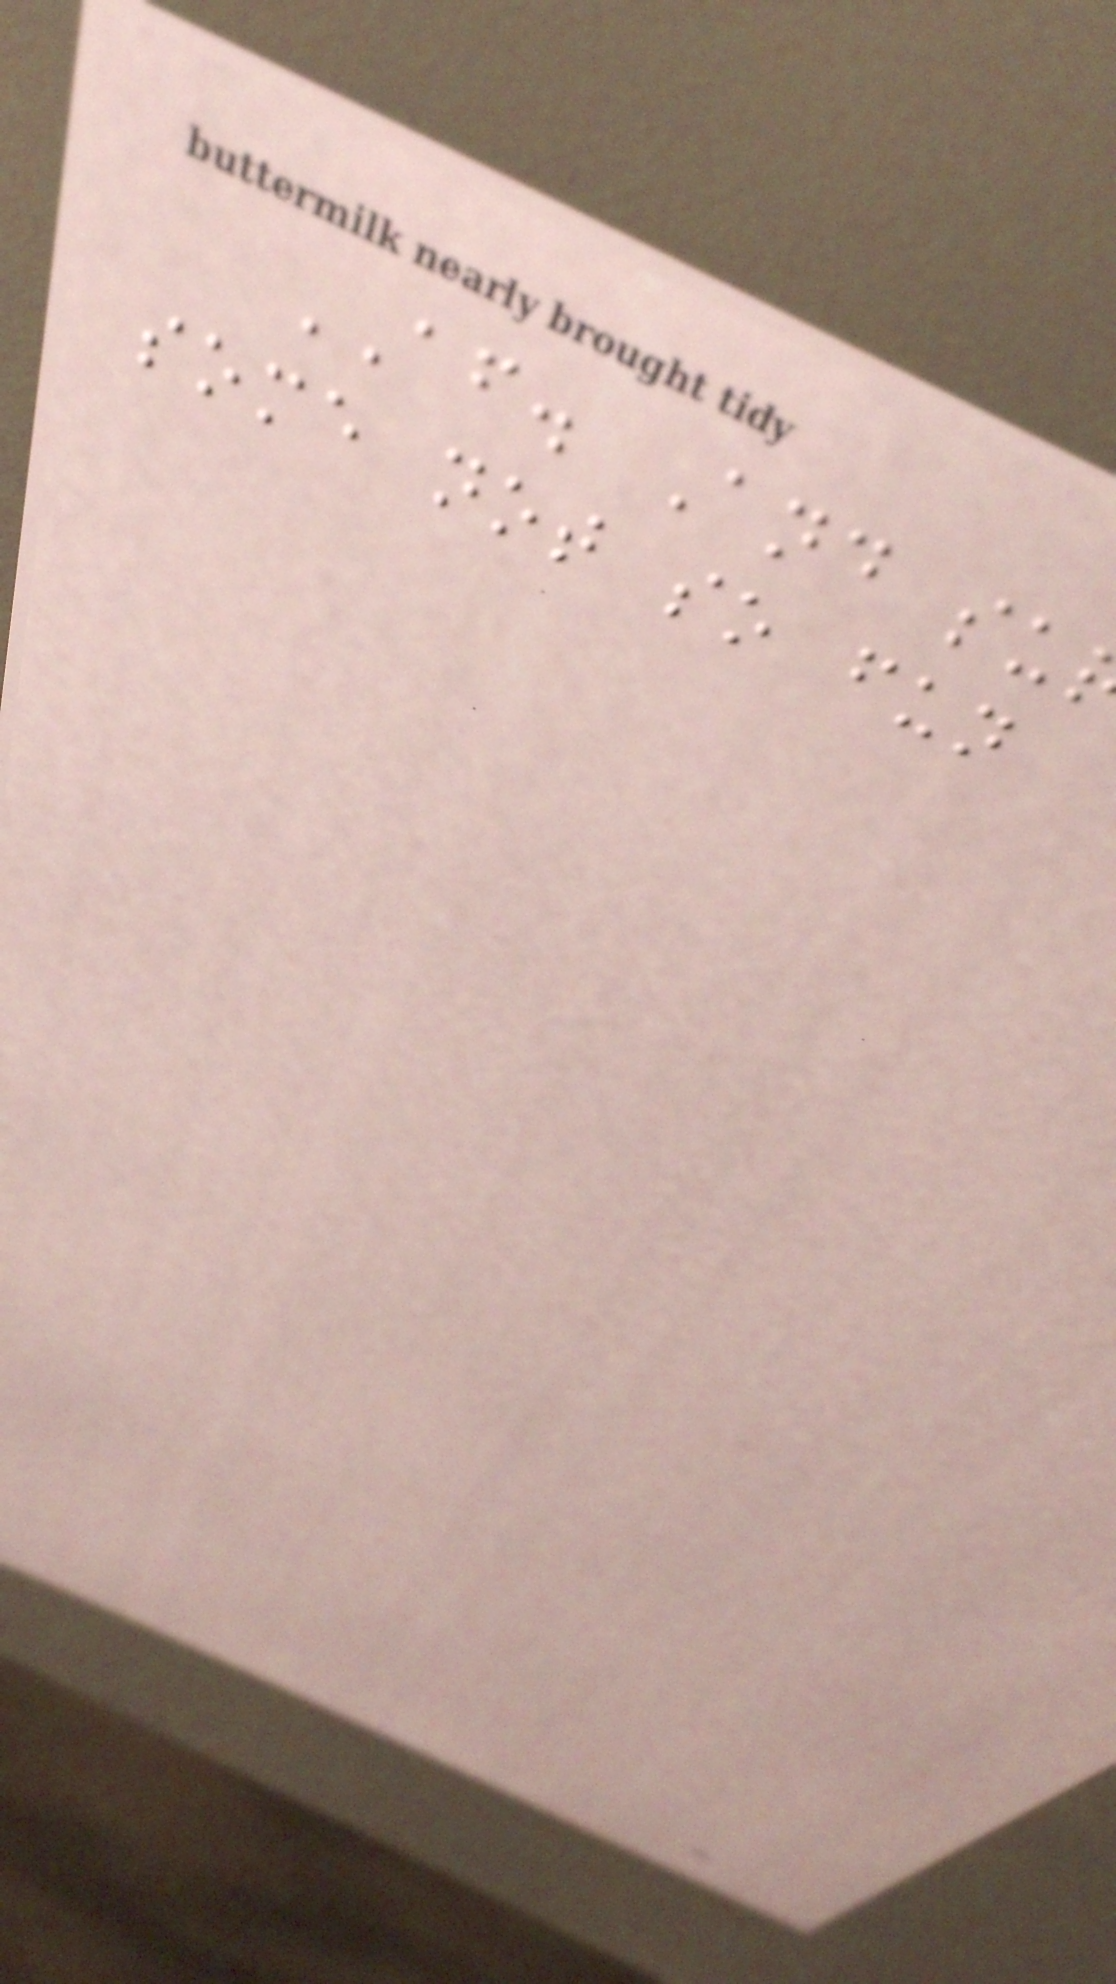AF. And su
some not so fun
